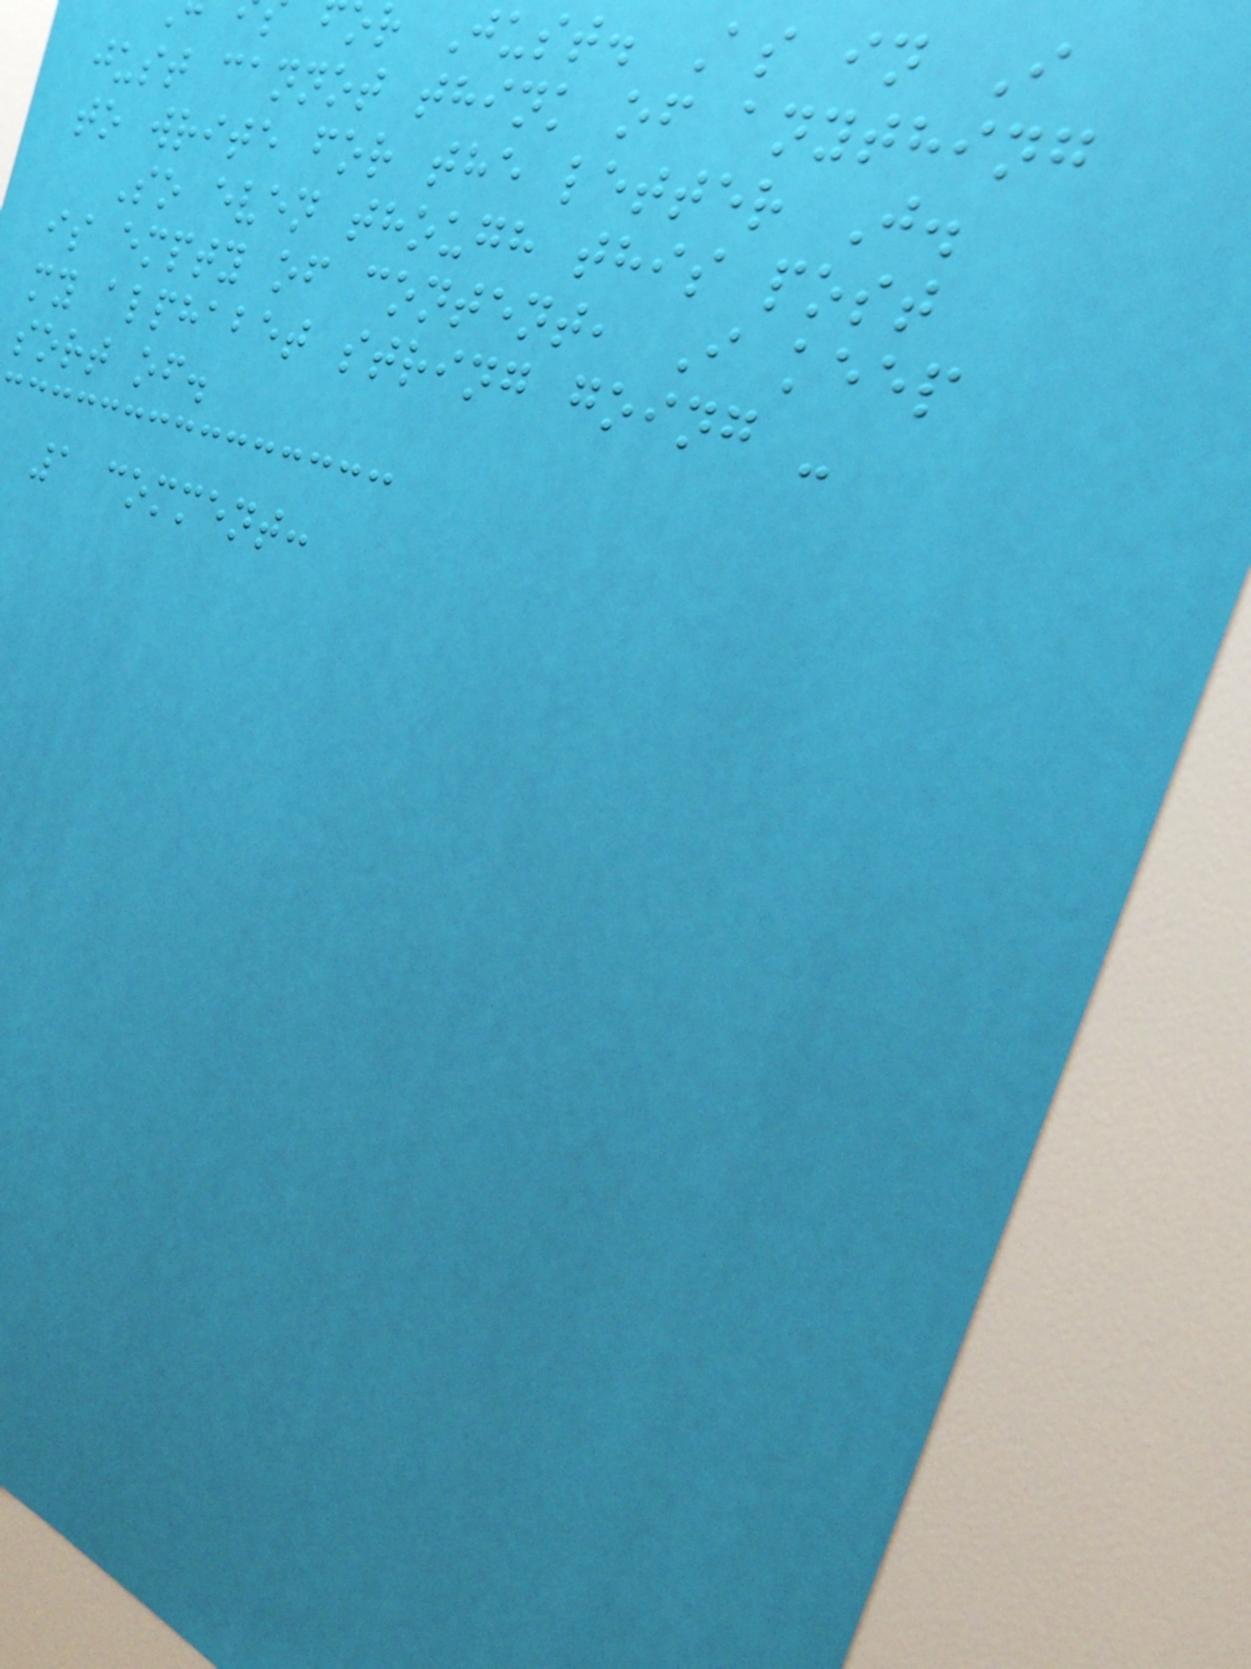or Just. As in I
just cannot think of anything
to write for the letter J.
So even though this post
is empty of content, I keep
my alphabet string going -
sort of.
1 comment:
